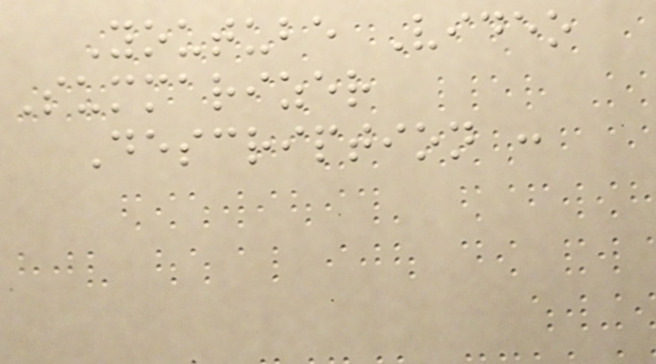Youtube Video
Summarizer
Description :
